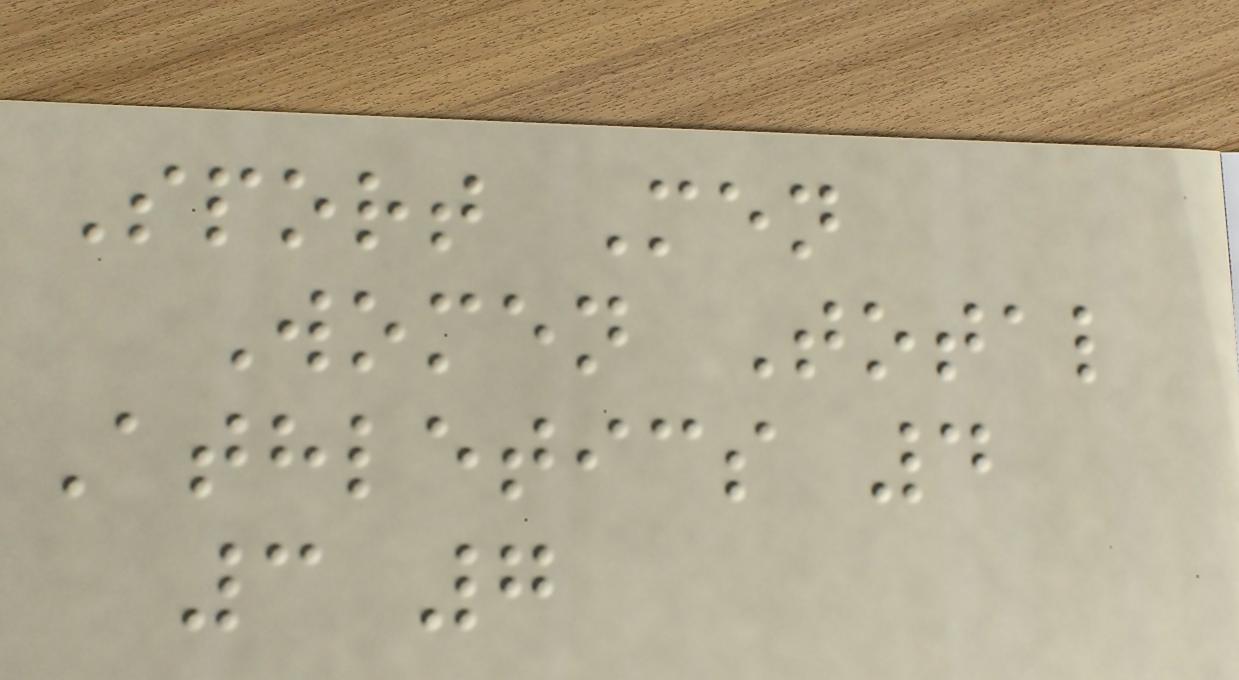Sport Men
Women Total
Athletics 4
3 7
